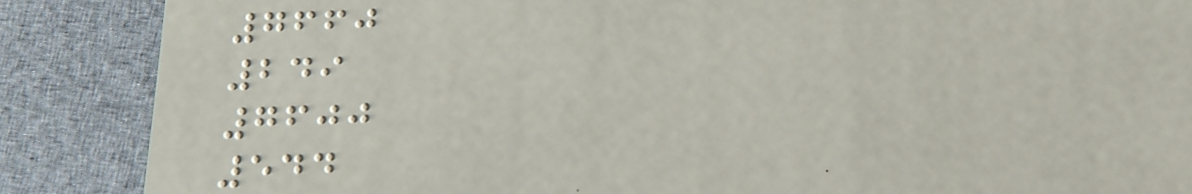7660
249
7600
544
